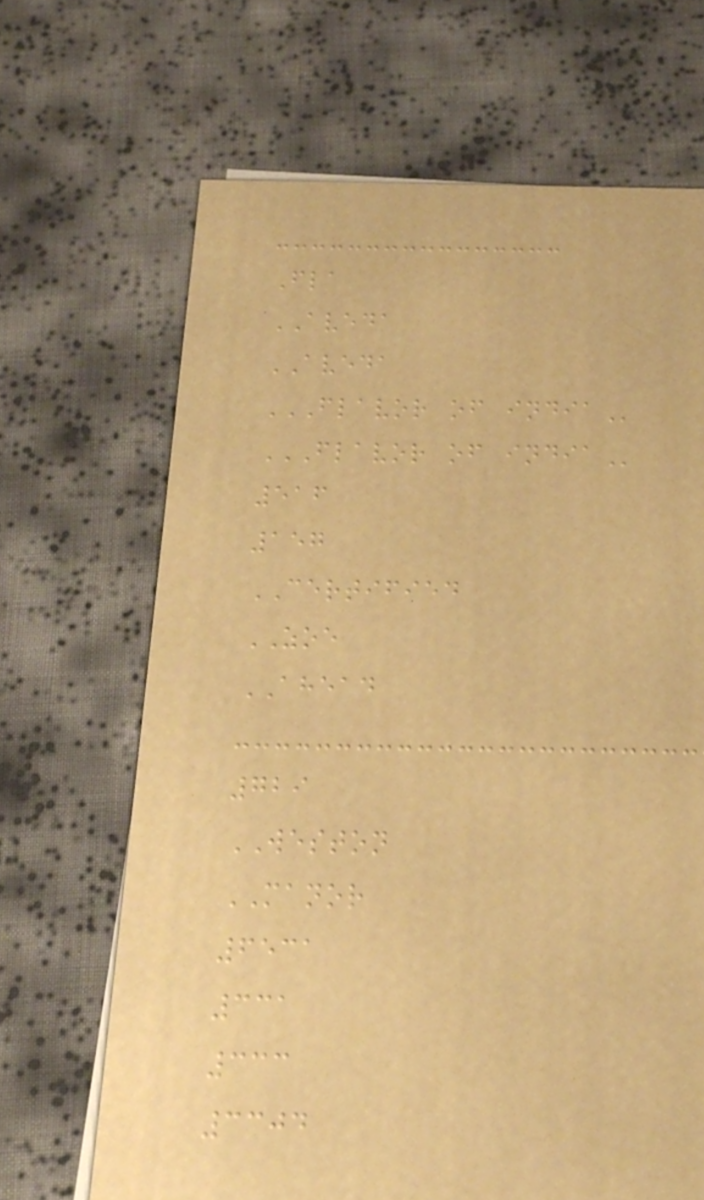Fla
AVEDA
AVEDA
FLAVOR OF INDIA
FLAVOR OF INDIA
516
157
CERTIFIED
ZOE
AHEAD
729
WESTON
MANOR
6531
331
333
3304
